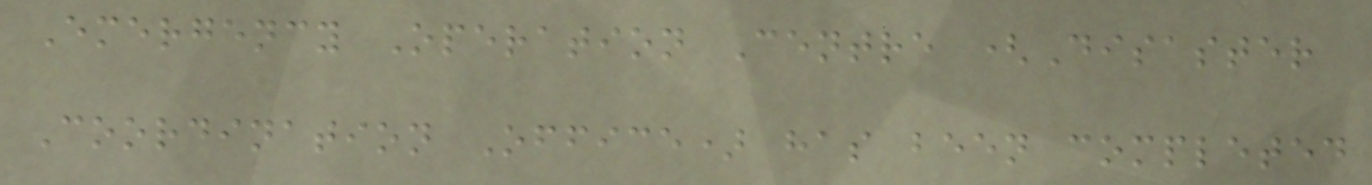Emergency Operation Centre (Disaster
Coordination Office) has been completed
